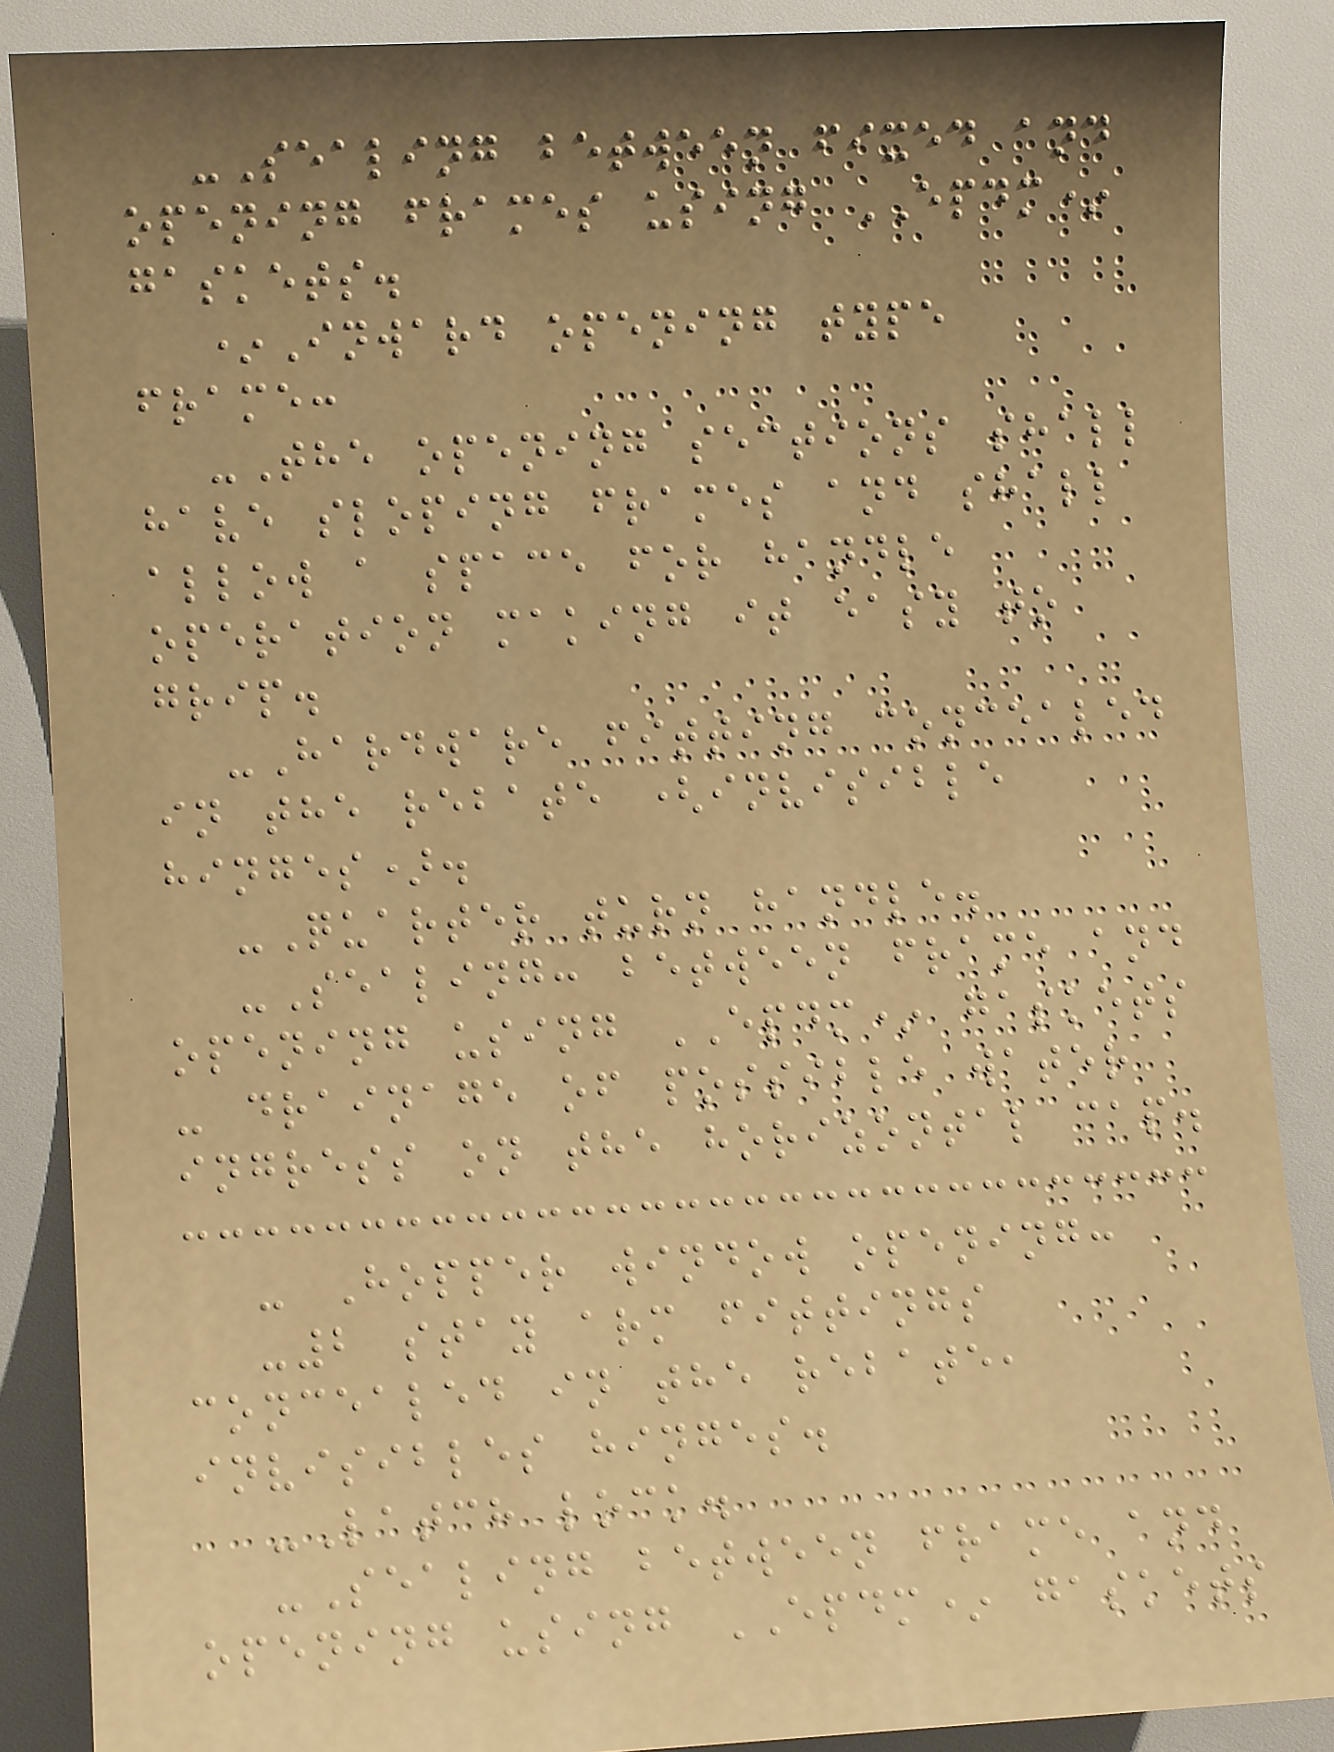-Sealing between fixed and
opening frames using EPDM*
gaskets.
*Inward opening type
frame:
-The opening sections shall
have sloping frames and shall
allow a space for handle
operation making it easy to
grip.
-Hardware fitting concealed
in the rebate (invisible
hinges).
-Quarter turn handle.
-Sealing: between frame and
opening using EPDM* gaskets
- drainage of possible water
ingress on the horizontal cap.
- Hopper window opening:
-2 stay arm fittings
concealed in the rebate,
invisibles hinges.
-Latch lock.
-Sealing between frame and
opening using EPDM* gaskets
